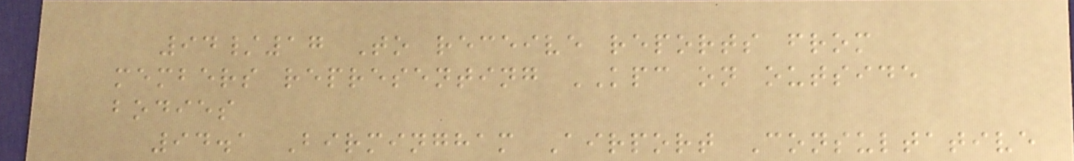94/17 To receive reports from
members representing KPC on outside
bodies
94.1 Birmingham Airport Consultative
